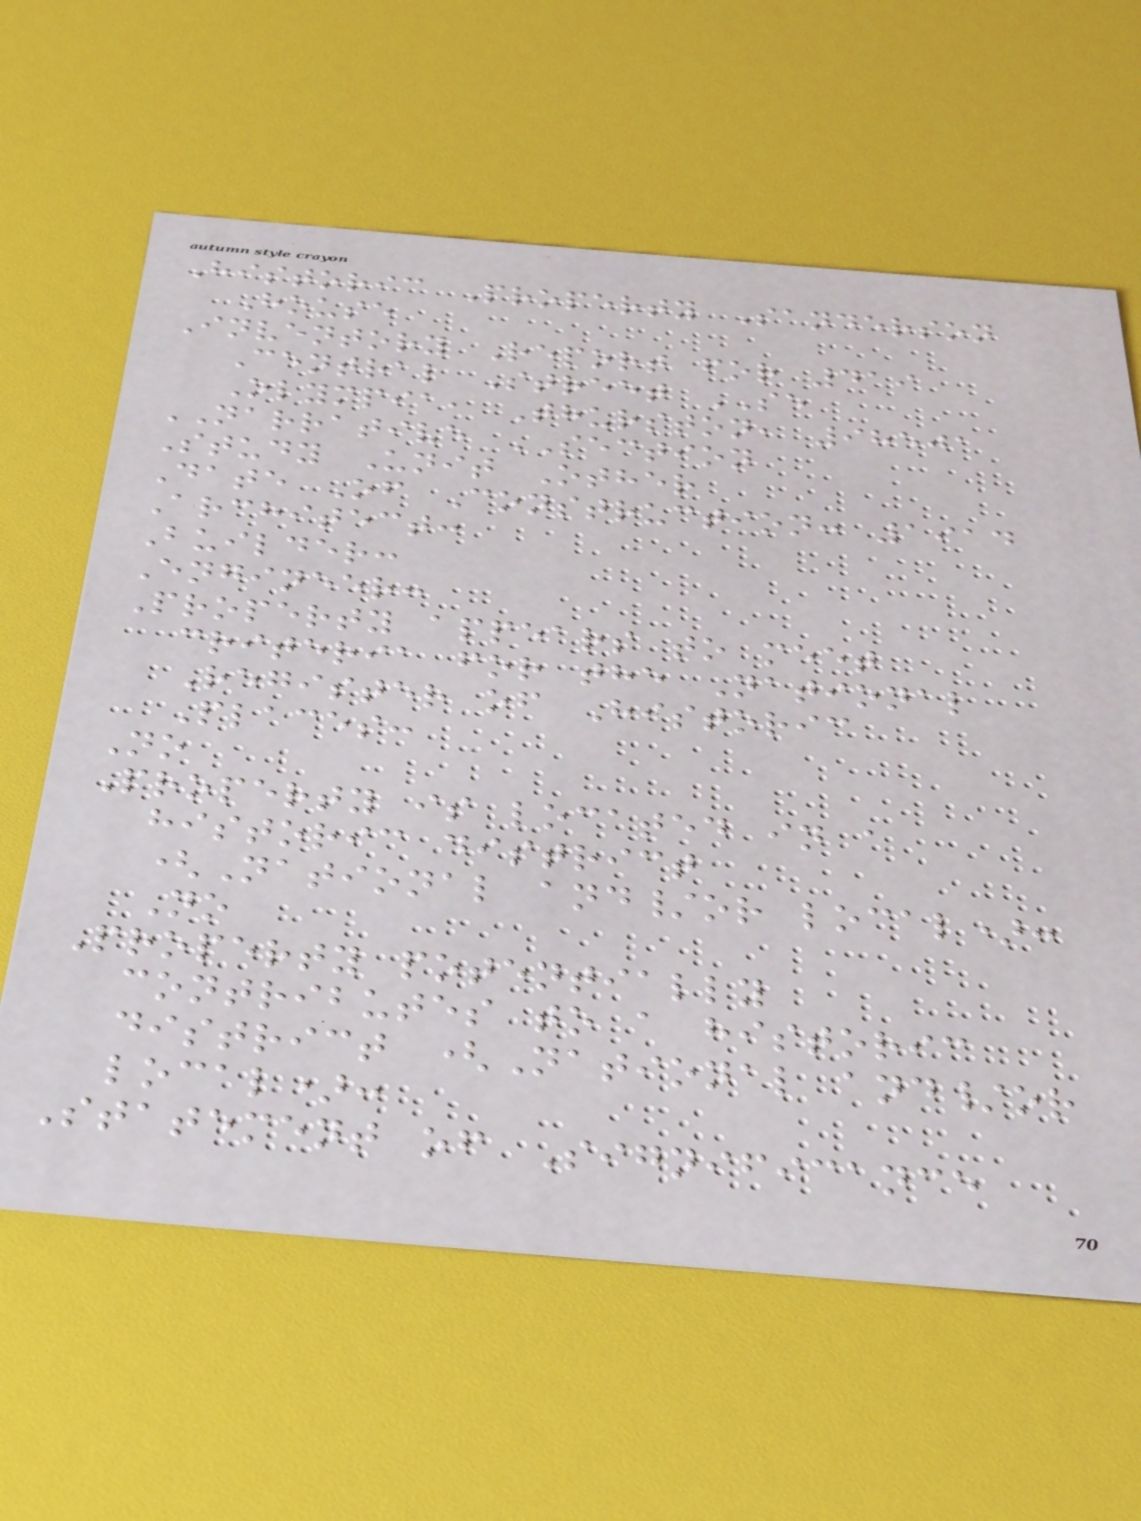Historic Property Sanderson
House
Inventory Report for 419
Central Street SE
Olympia, Thurston, 98501
NARRATIVE SECTION
Study Unit Other
Date Of Construction: 1914
Architect:
Builder:
Engineer:
Property appears to meet
criteria for the National
Register of Historic
Places:
No
Property is located in a
historic district
(National and/or local):
No
Property potentially
contributes to a historic
district (National and/or
local):
Statement of Significance
